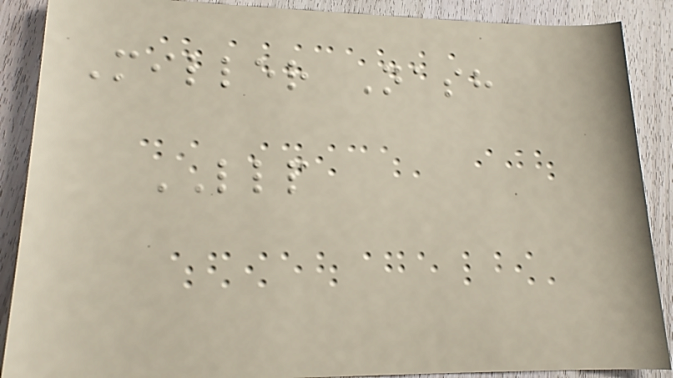Miller Nash
LLP
